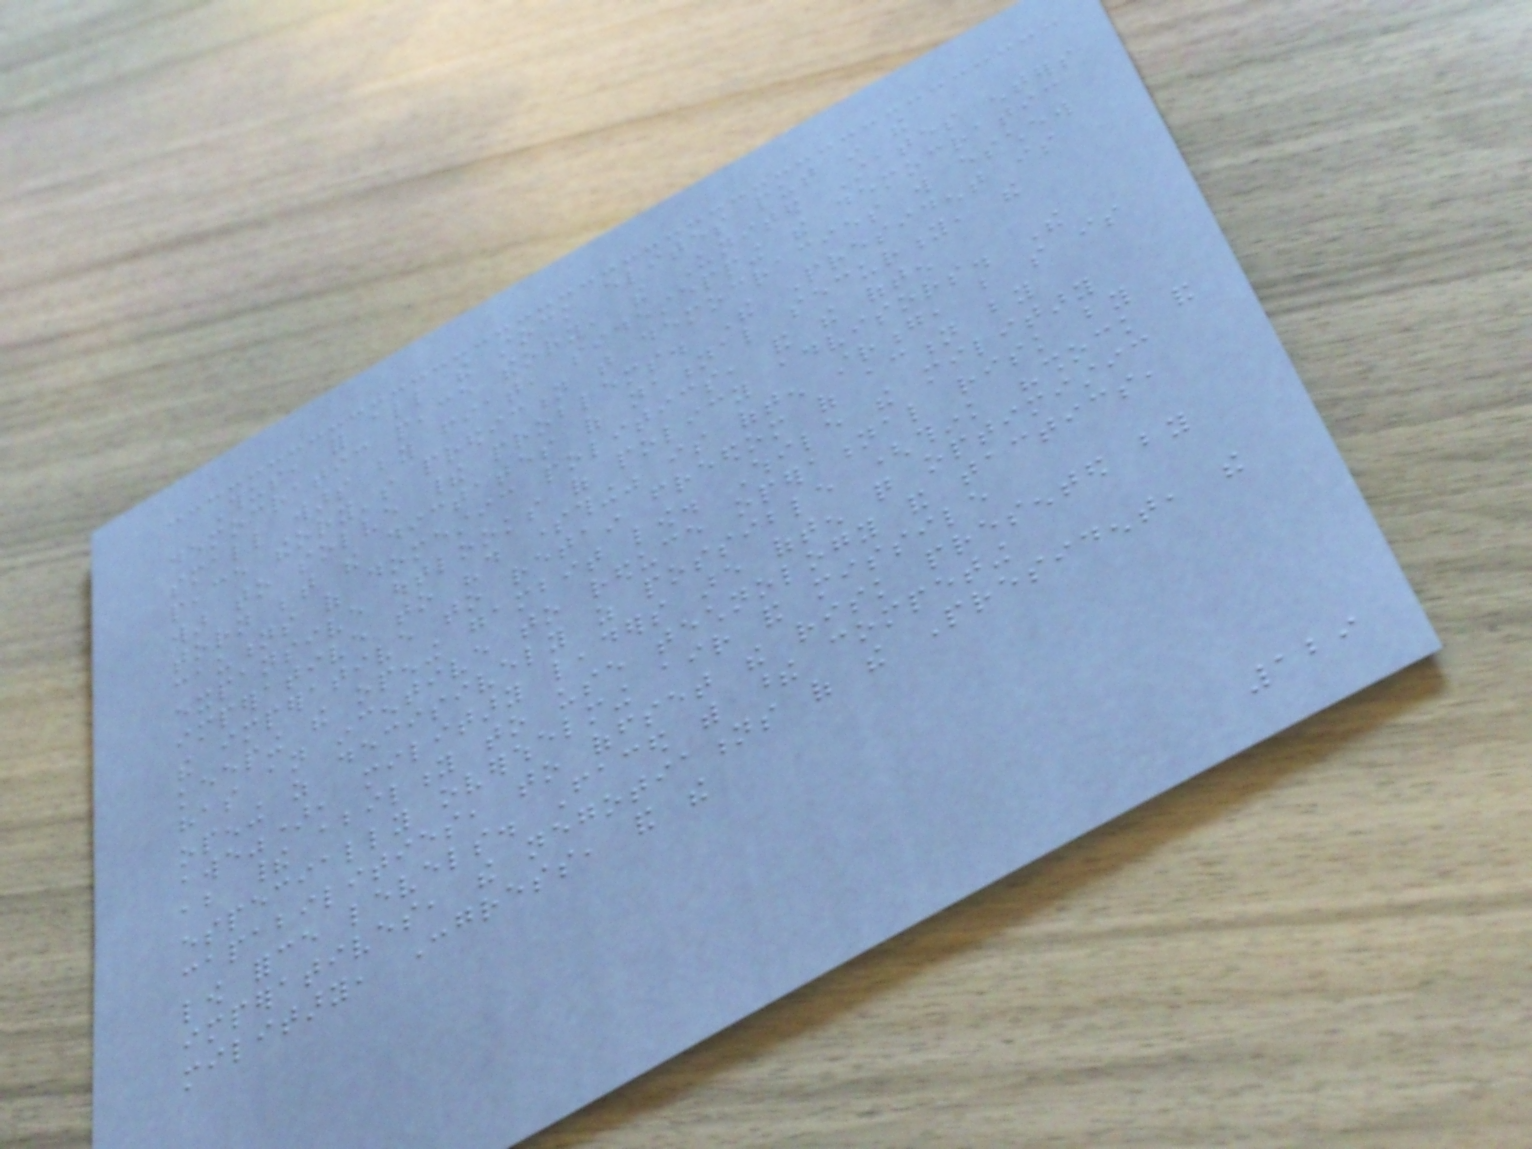Thus, for all the stock elites put in the
democratic peace theory, the United States enters
small wars by fiat, sidestepping the democratic
peace theory's prediction that democracies will eschew
war to solve their problems. The President is
torn between the dictates of national security, the
cautions of domestic politics, and the often
expansive outlooks of policy advisors. The
imperative to "do something" is often strong, but so is
the imperative to retain freedom of action by
keeping the opening gambit low. While the military
has an incentive to reduce operational risk by
opening as decisively as possible (think "shock and
awe"), military leaders are often quite optimistic
about their ability to use technology and tactics,
especially overwhelming air and missile
capabilities, to offset the risk presented by
low force levels. Faced with these competing
imperatives, the negotiations of the President, the
military, Congress, and the
129
